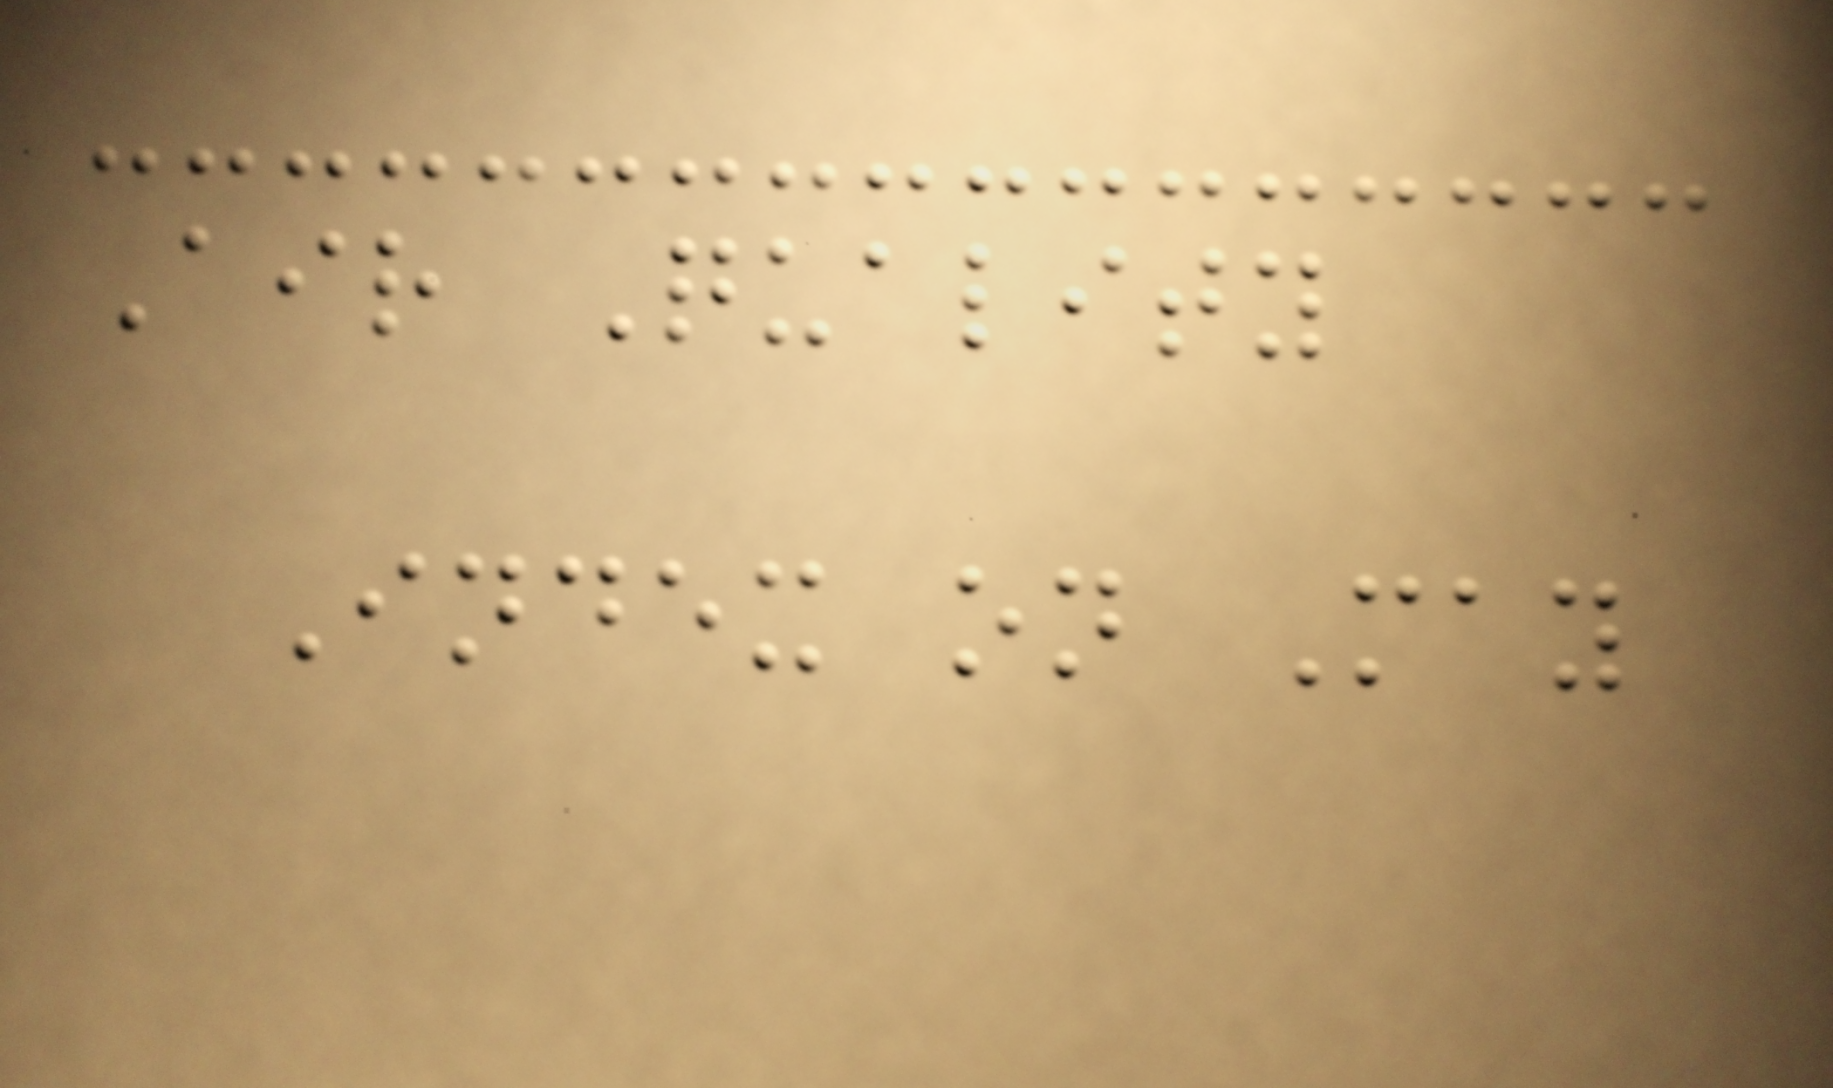Air Quality
Index on May
